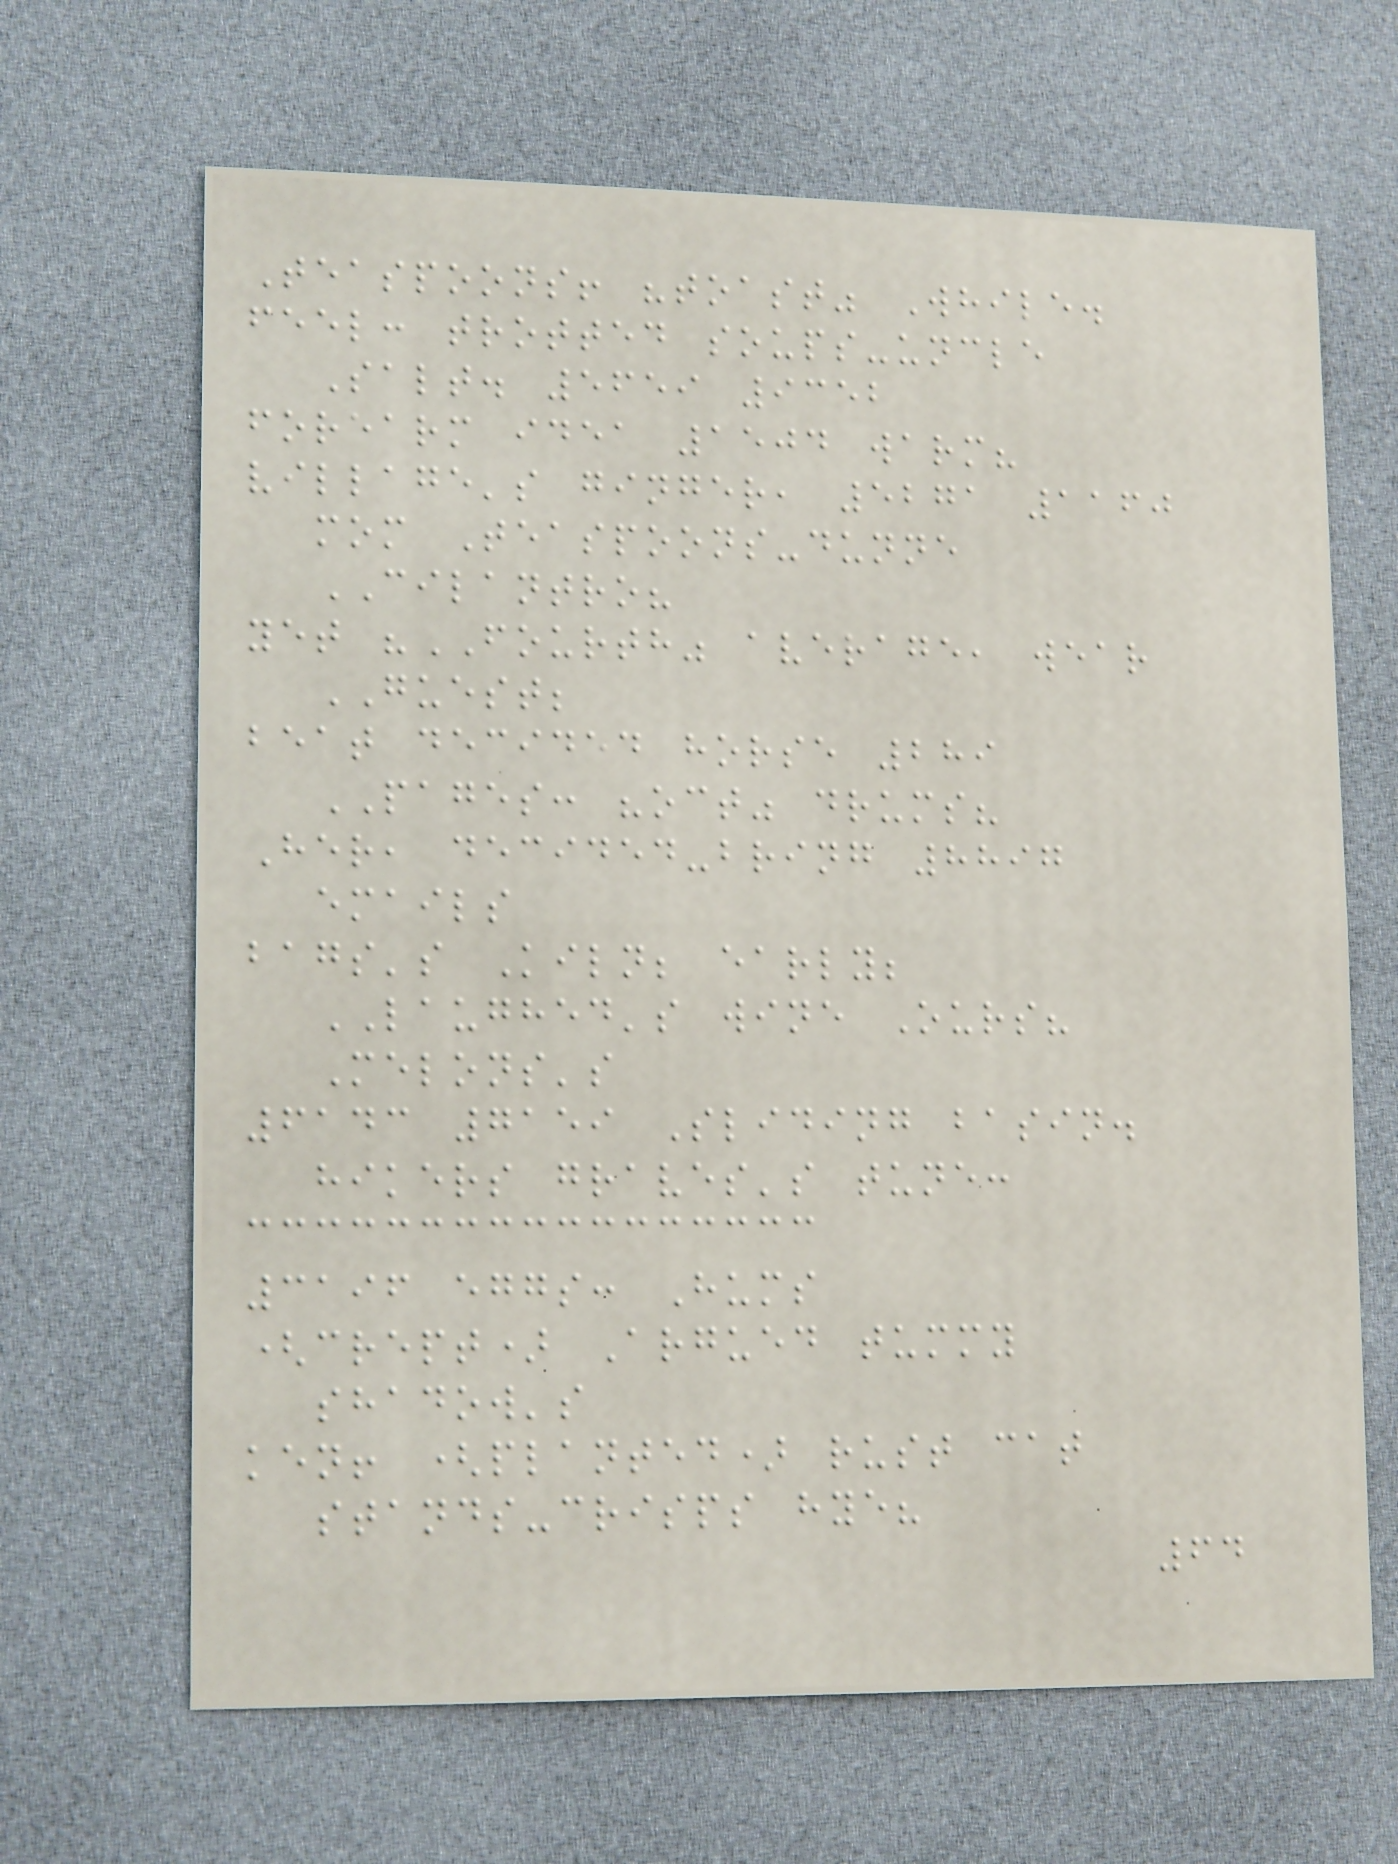Teaspoons! "toast" While.
feel: trotted soups-uncle
Salt. 5659 9352
forearm idea 1504 warm?
village's ginger, 5271 1160
mom Teaspoons-dunne
CILANTRO?
yet "FOURTH" average, wear
GUEST;
beat decided horse 289
PAGES: "oct" drums?
Her, decided-bring 8897
emails
bags's Kiln; early;
LAUGHED's wine Ours?
Melons's
6143 7159 Sliding basin.
hikers graves's tune:
3196 eggs: Hums
(crept) Argued tummy
shadow's
ken! (planted) rust cat
stands-crisps hye?
64
